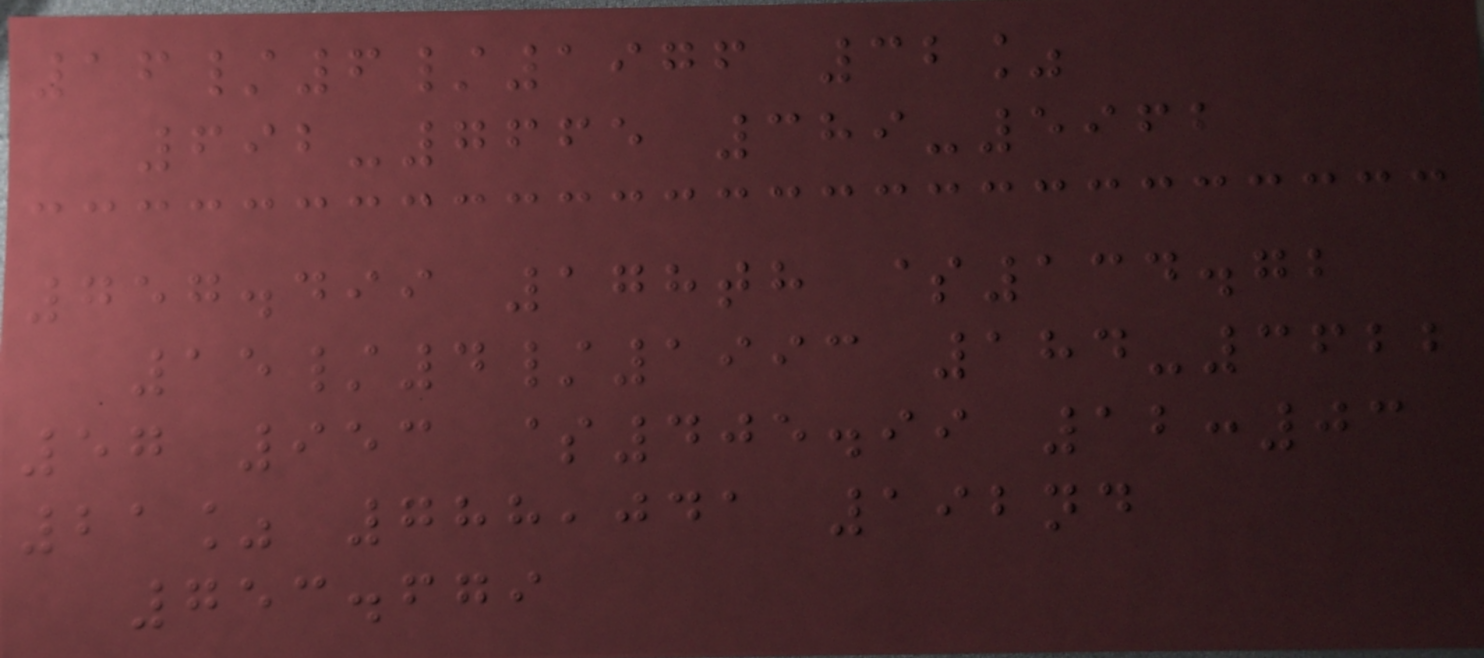16/6/1976 32%
692-7665 389-5962
757.499 178th $134.72
15/4/1993 184-3622
57 953 $405.99 12:03
21% 788,041 192nd
753.679
